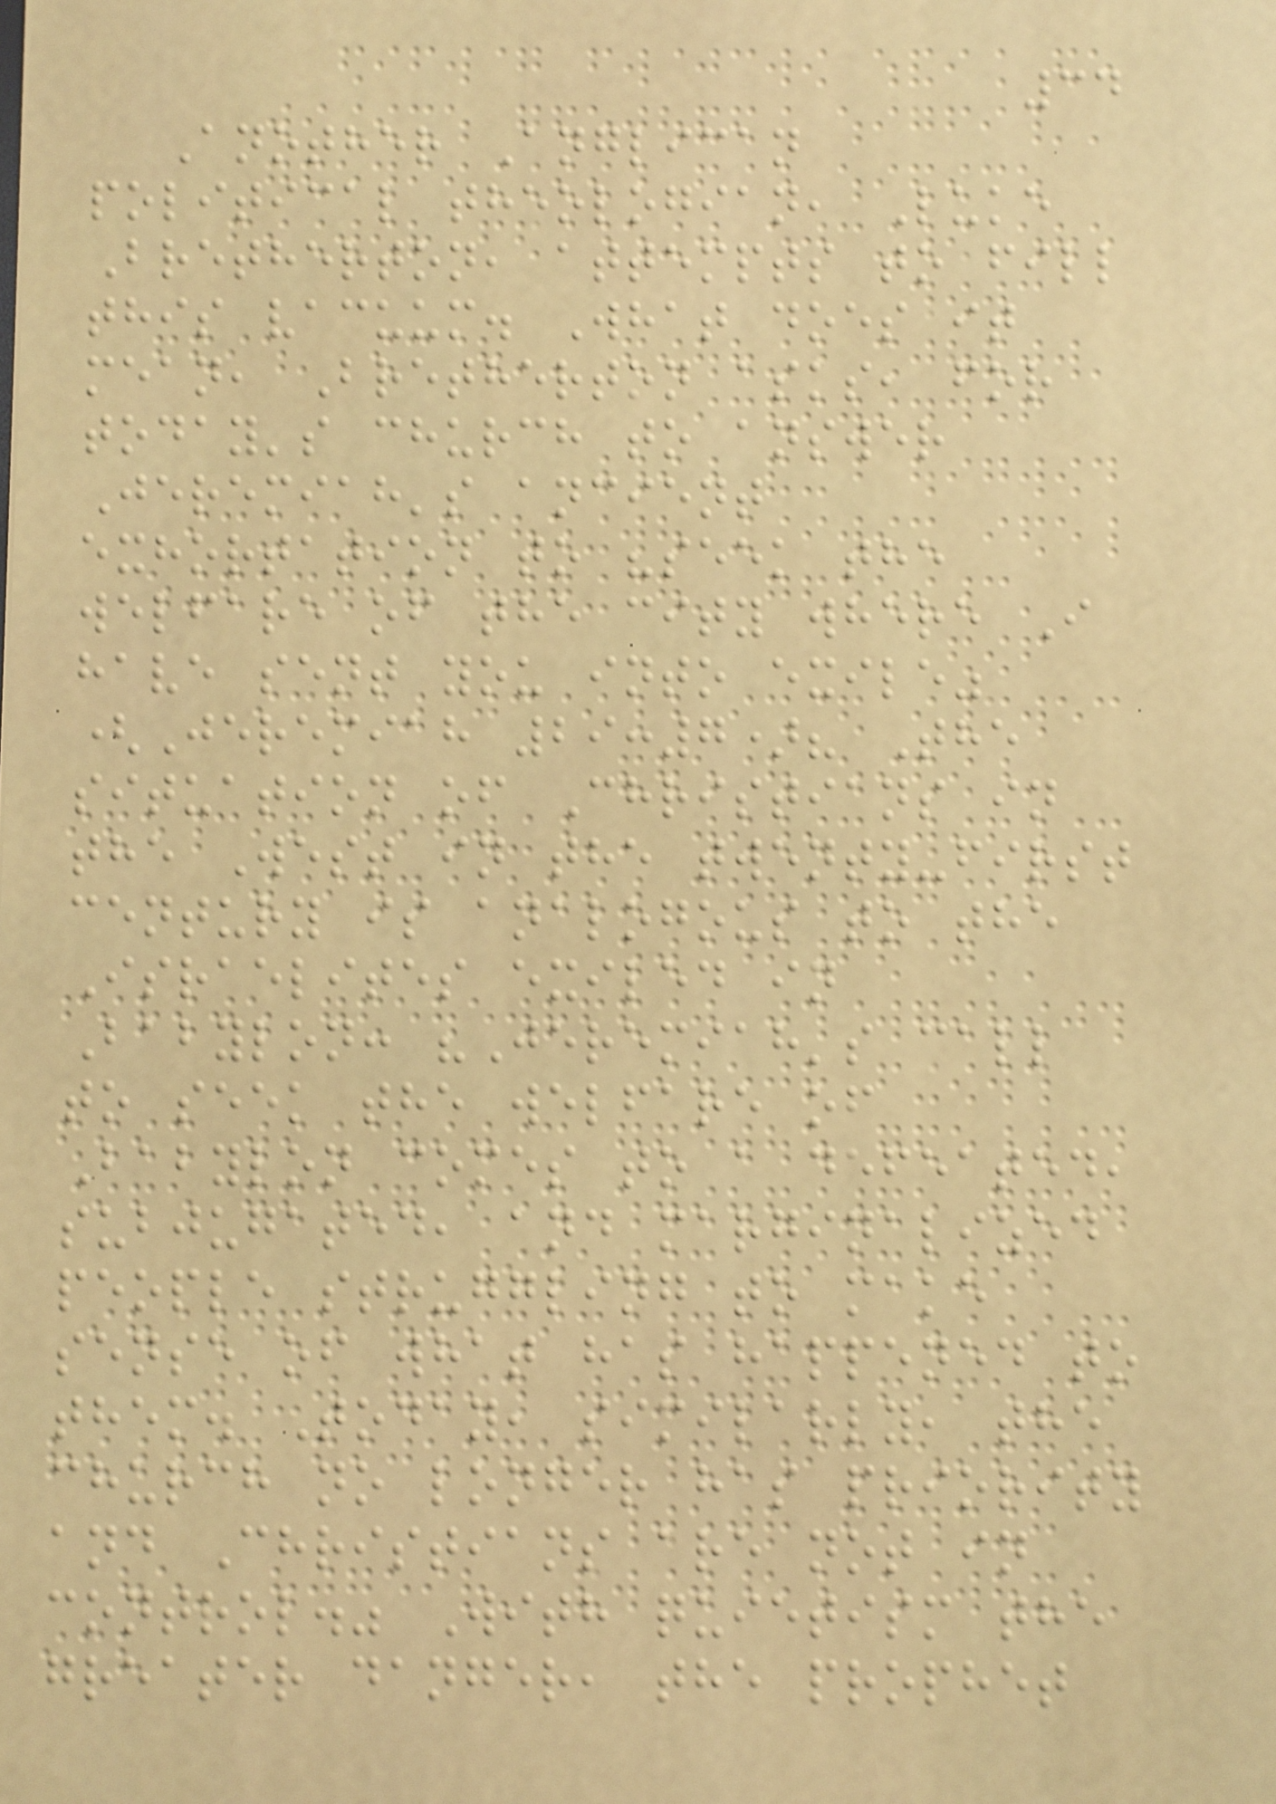34
Another Anglican
political theologian, Luke
Bretherton, attempts to fill
this vacuum. What does it
mean, Bretherton asks, for
today's church to answer
Jeremiah's ancient
exhortation to "seek the
welfare of the city where I
have sent you into exile"
(Jeremiah 29:7)? The
situation of Christians in
the West in the twenty-first
century is analogous to the
Israelites exiled in
Babylon: "Jeremiah's call
to seek the welfare of
Babylon comes to a defeated,
subjugated, and marginalized
people struggling to make
sense of what has happened to
them. Today, similarly, the
church no longer has priority
and Christians are not in
control." With quietism the
greater danger, the prophet
